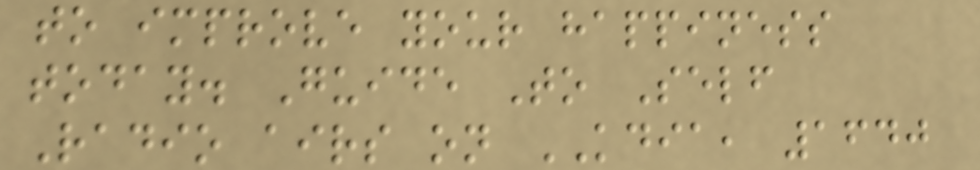to improve your happiness
today. Guide To Self
Radio airs on KDIA, 1640
